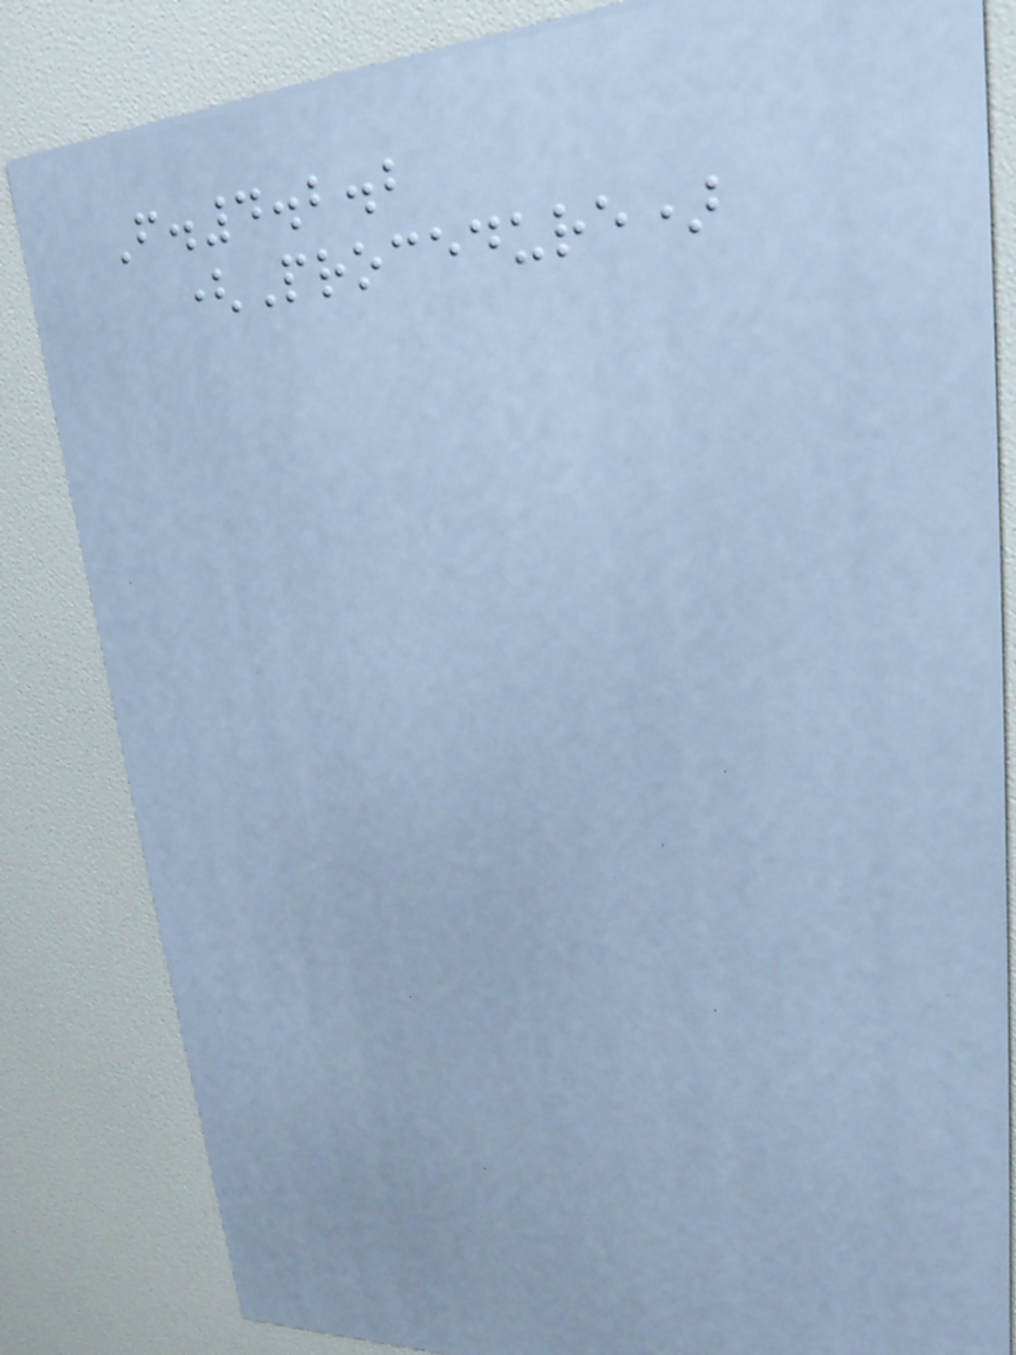F.4.2.2
(Procedure)
